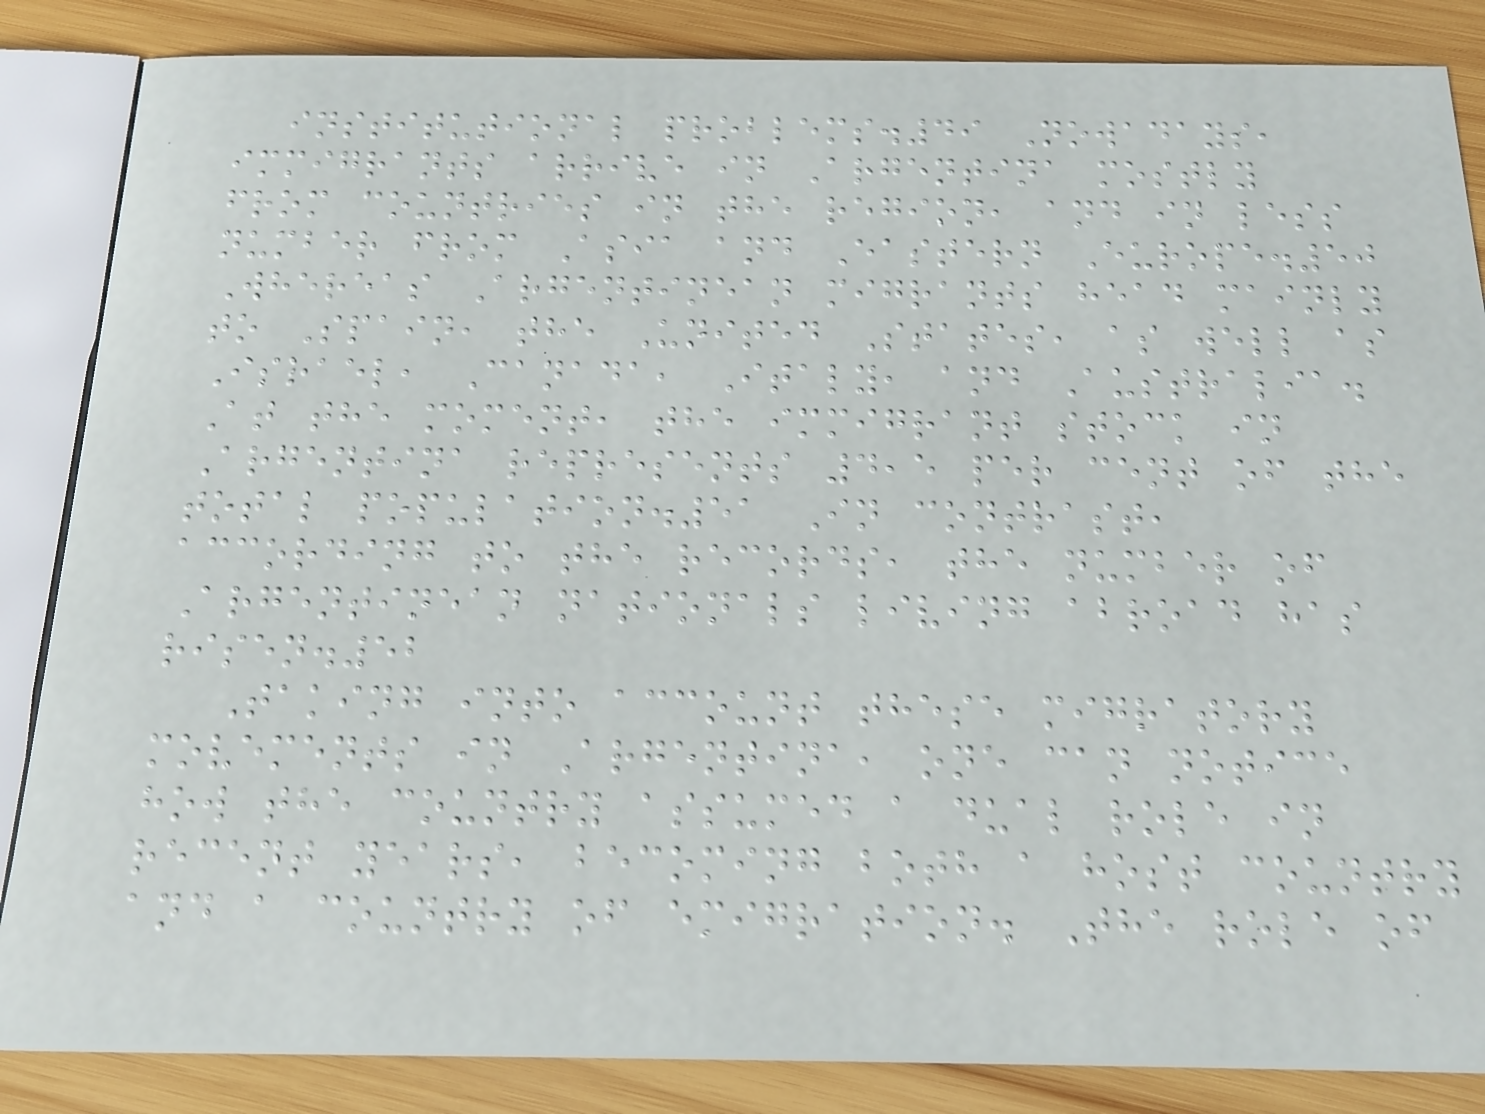institutional problems.49 Nowadays,
immigrants arrive in Argentina mostly
from countries in the region, and in less
number from Asia and Eastern Europe.50
Whereas Argentinean migrants head mainly
to Spain, the United States, as well as
Israel, Canada, Italy, and Australia.
At the moment, the immigrant stock in
Argentina represents 4,5 per cent of the
total population.51 In contrast,
according to the records, the number of
Argentinean nationals living abroad has
risen.52
Taking into account these migratory
movements in Argentina, one can notice
how the country assumed a dual role in
recent years, becoming both a host country
and a country of emigration. The role of
